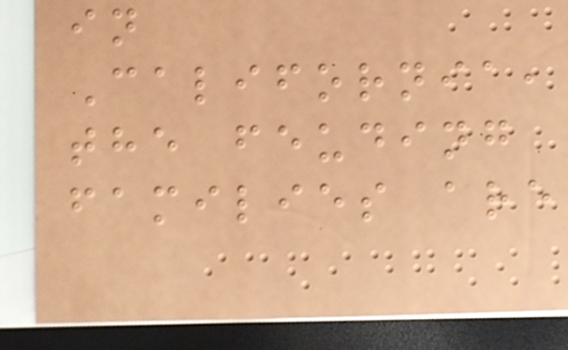in
California,
the feuding
families are
